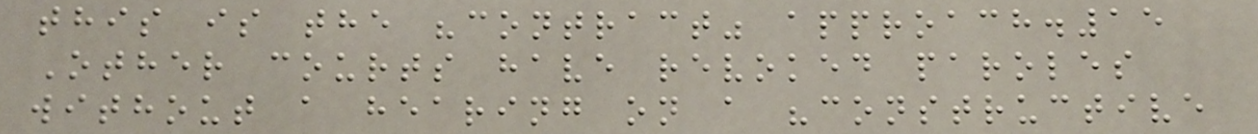this is the "contract" approach.15
Other courts have revoked paroles
without a hearing on a "constructive
